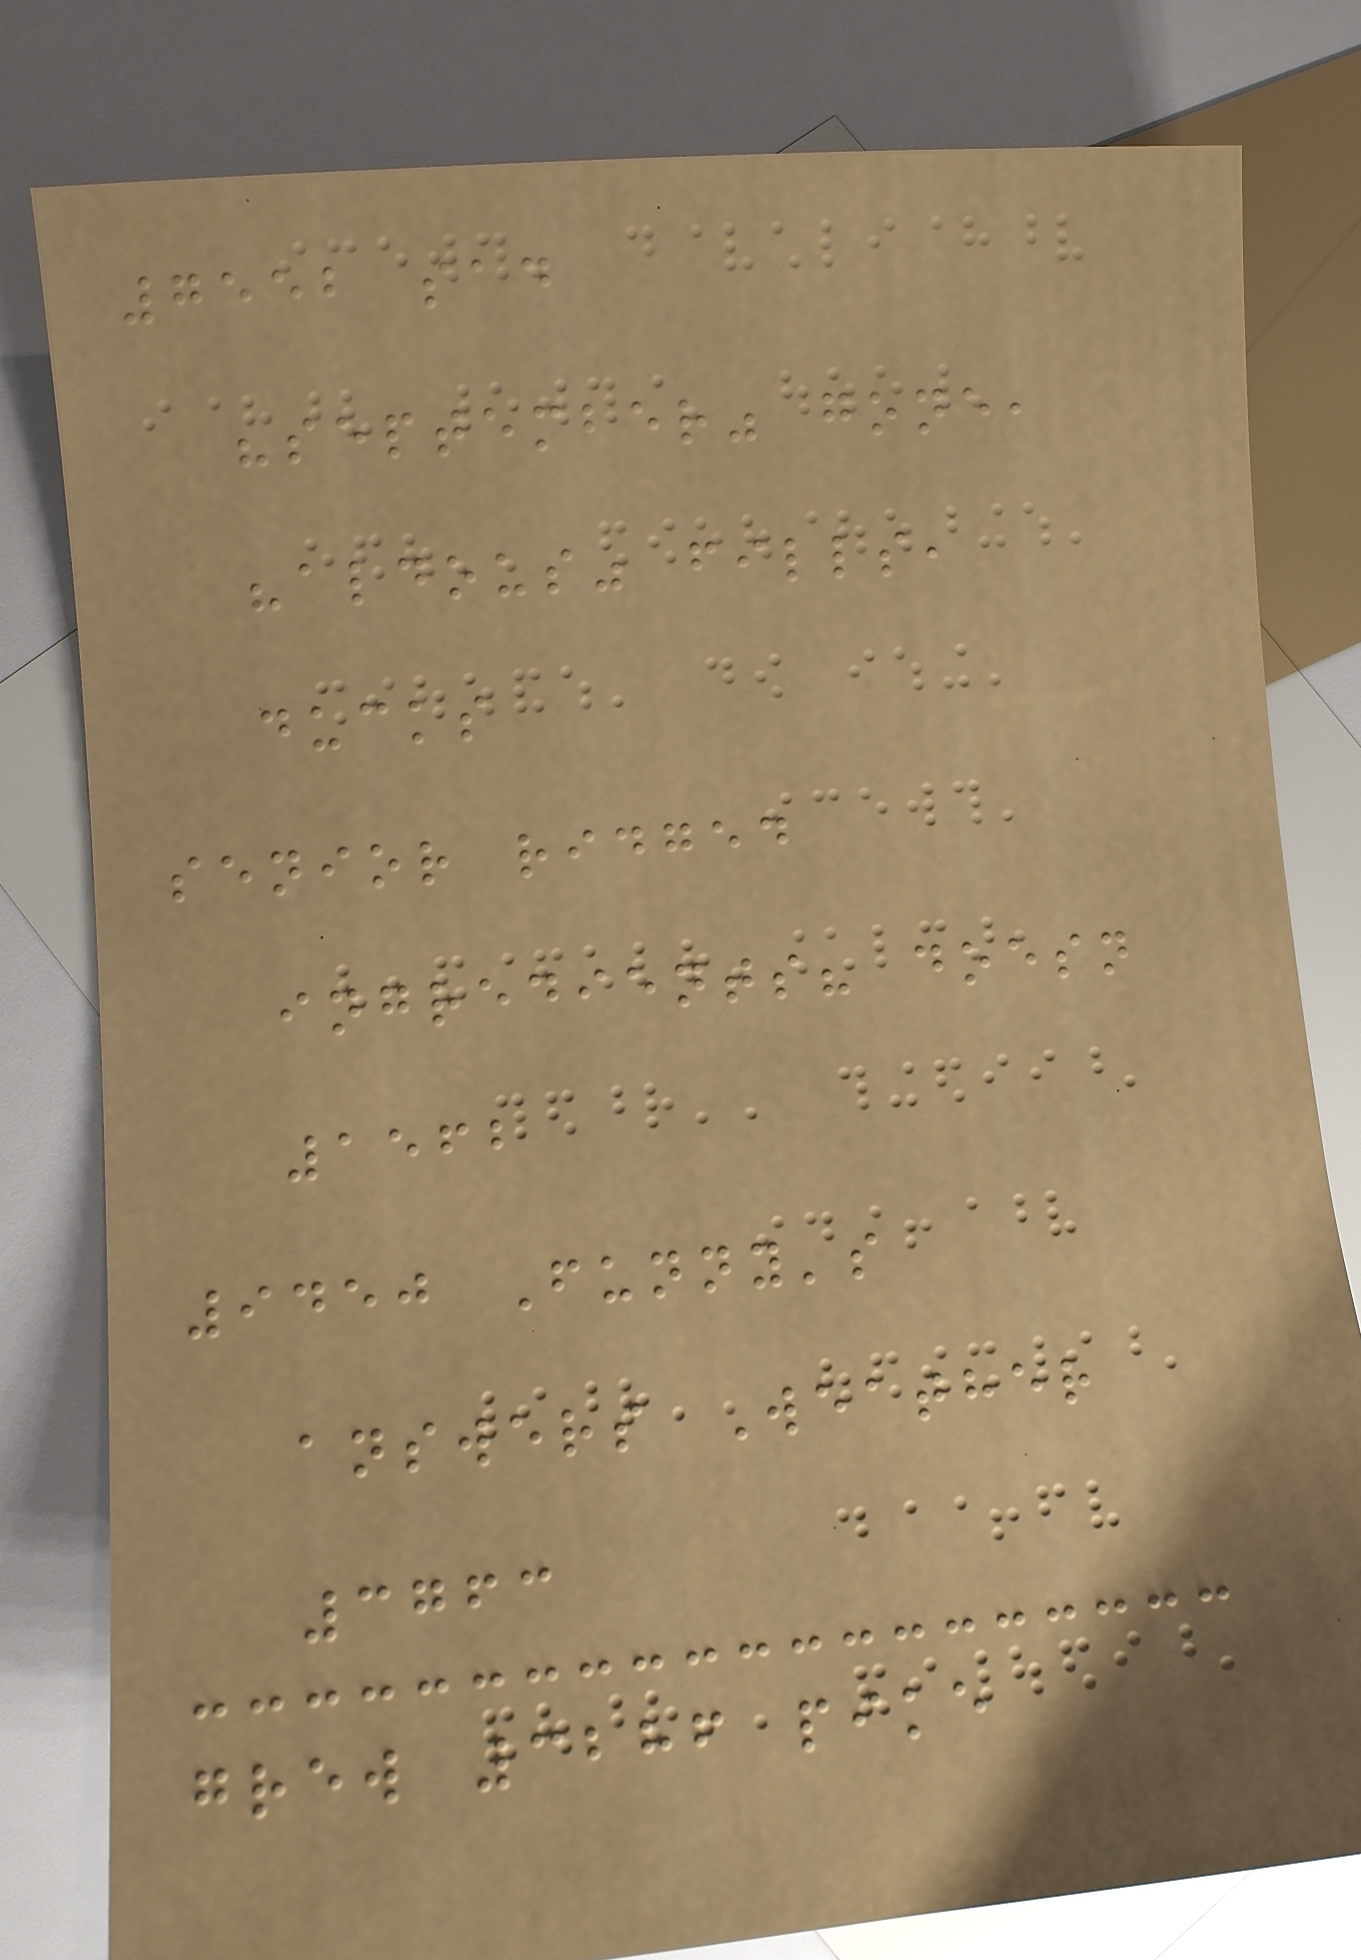7552 sad
"september" gone,
"aldous" fills,
ducks
senior ridged
ingredients? doesn
1562
9450 Funny's
answers Weather
3763
grew 3286 pike
